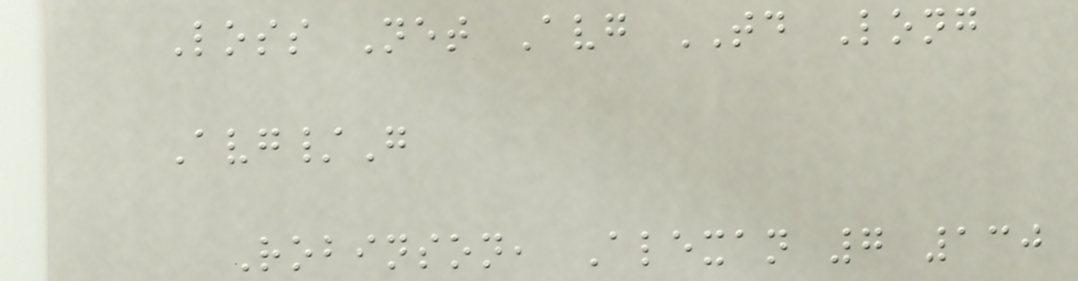Loss Net Avg TD Long
Avg/G
Robinson, Alexan 7 130
